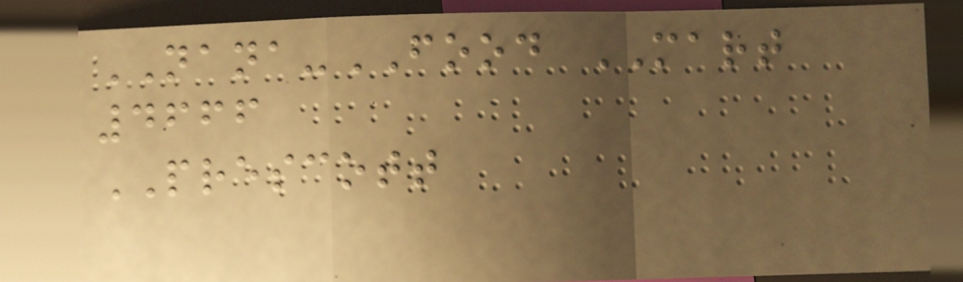NANA-FOOD MART
4666
PRESCOTT
